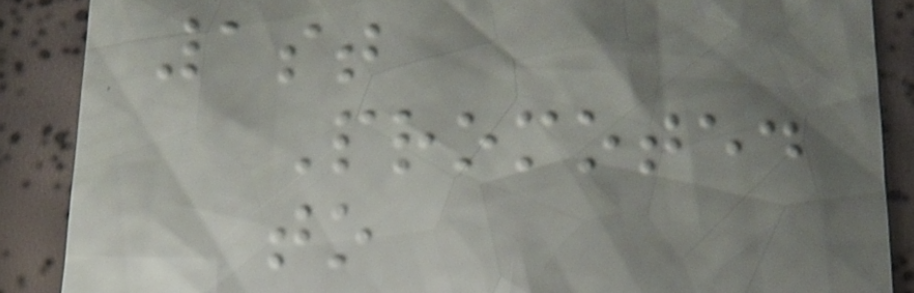1st
Promoted
to
